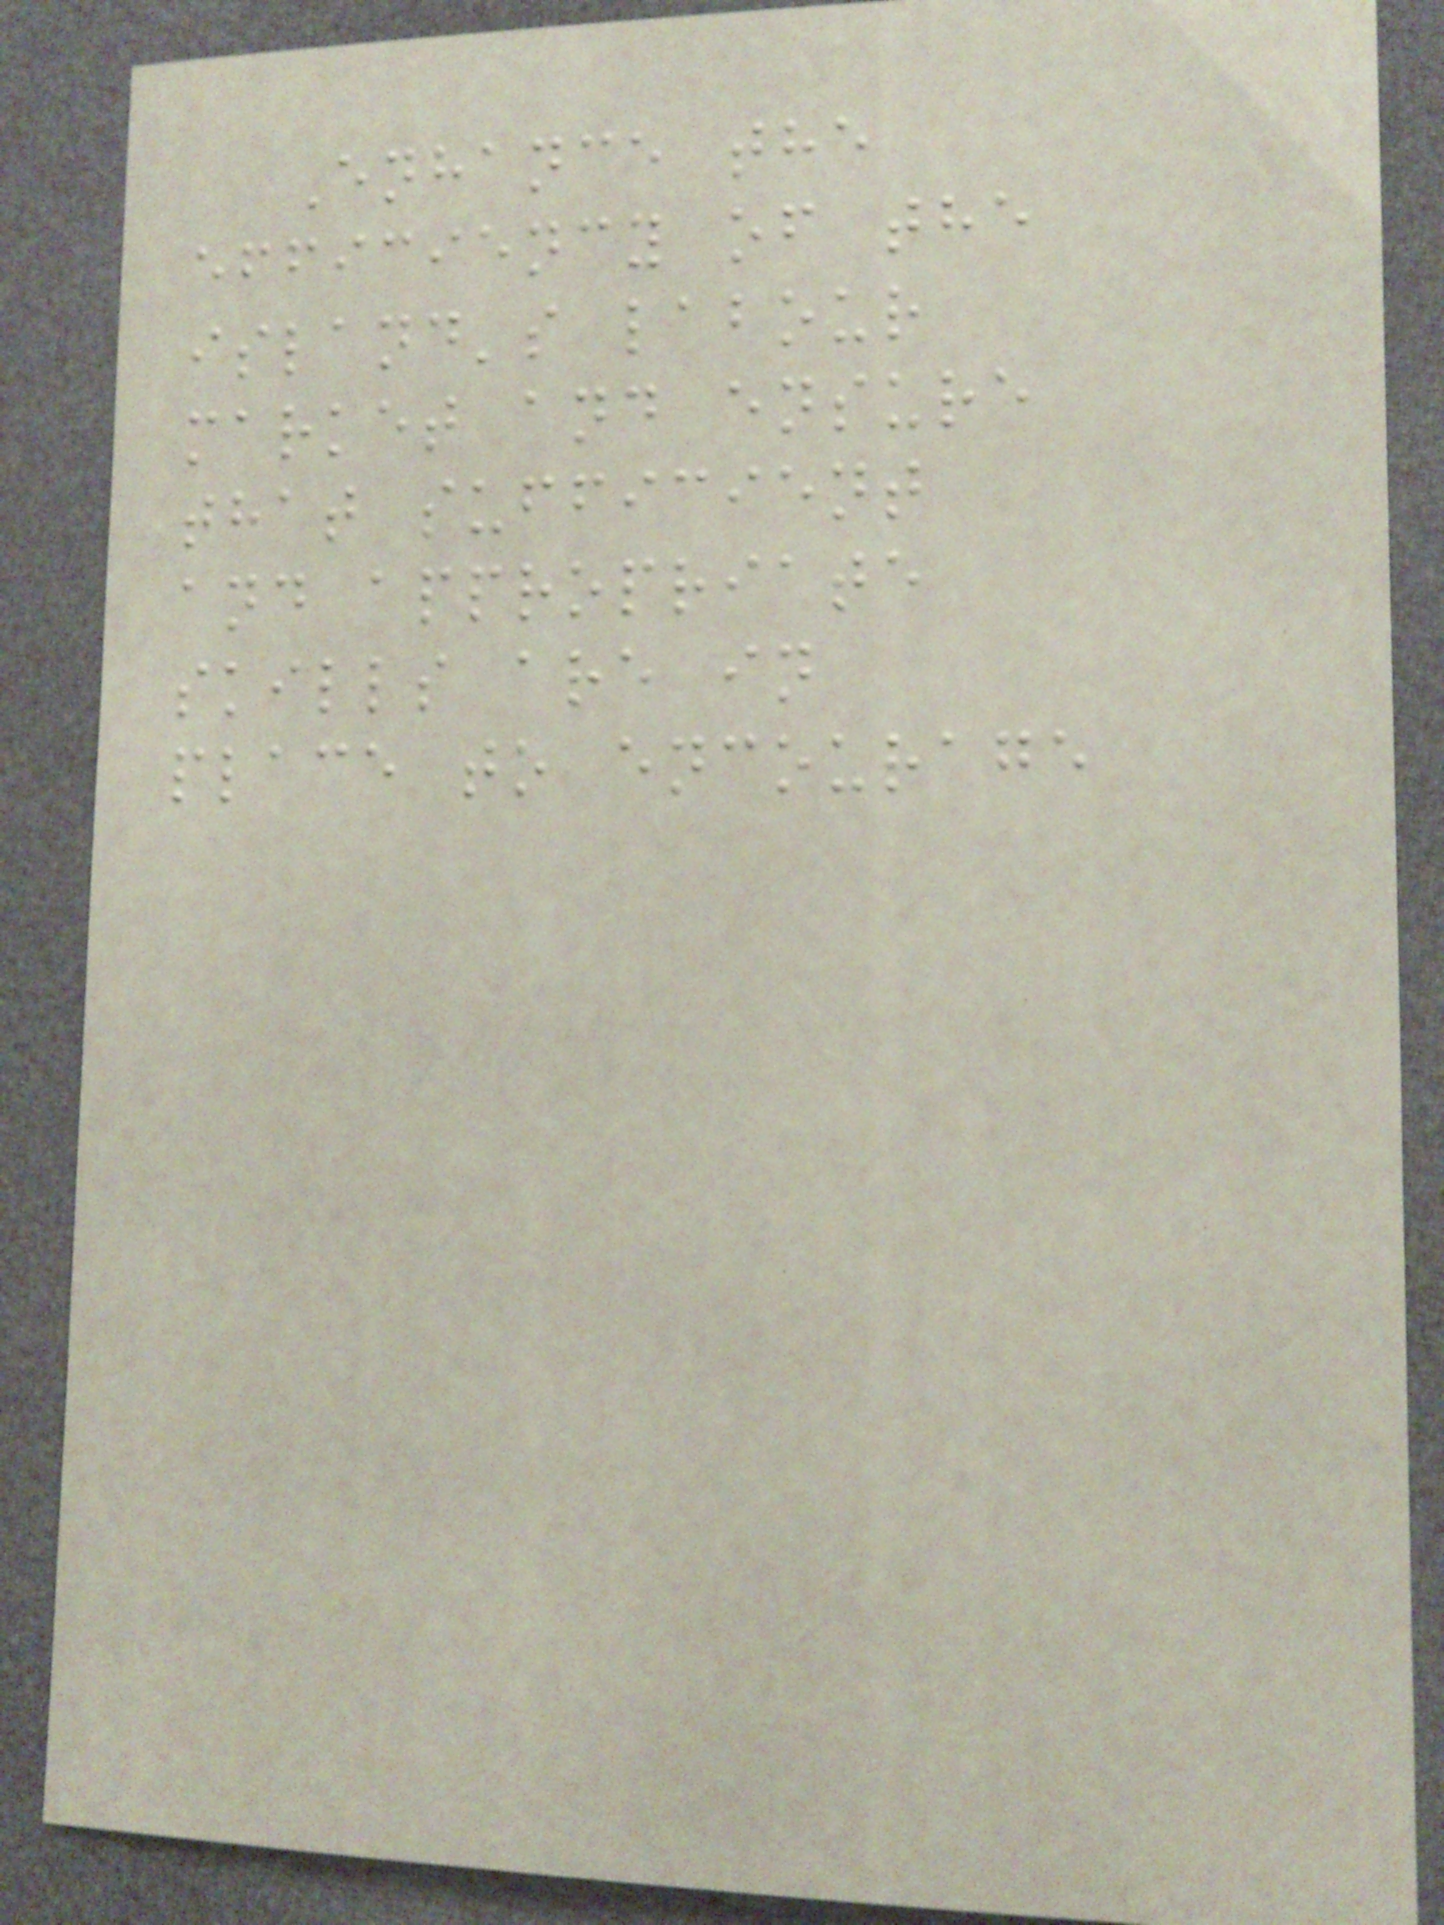Enhance the
efficiency of the
island's labour
market and ensure
that sufficient
and appropriate
skills are in
place to encourage
